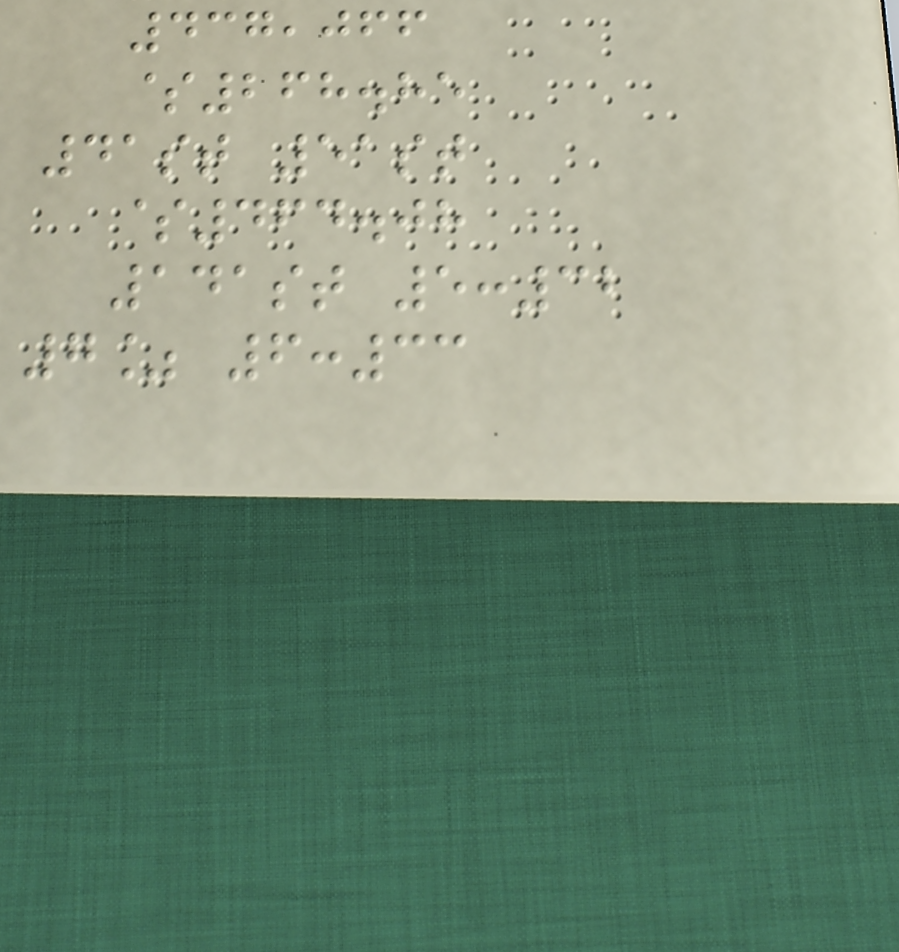437,066
$268.85
41st 51st
$464.08
141st 5:32
7% 6:33
